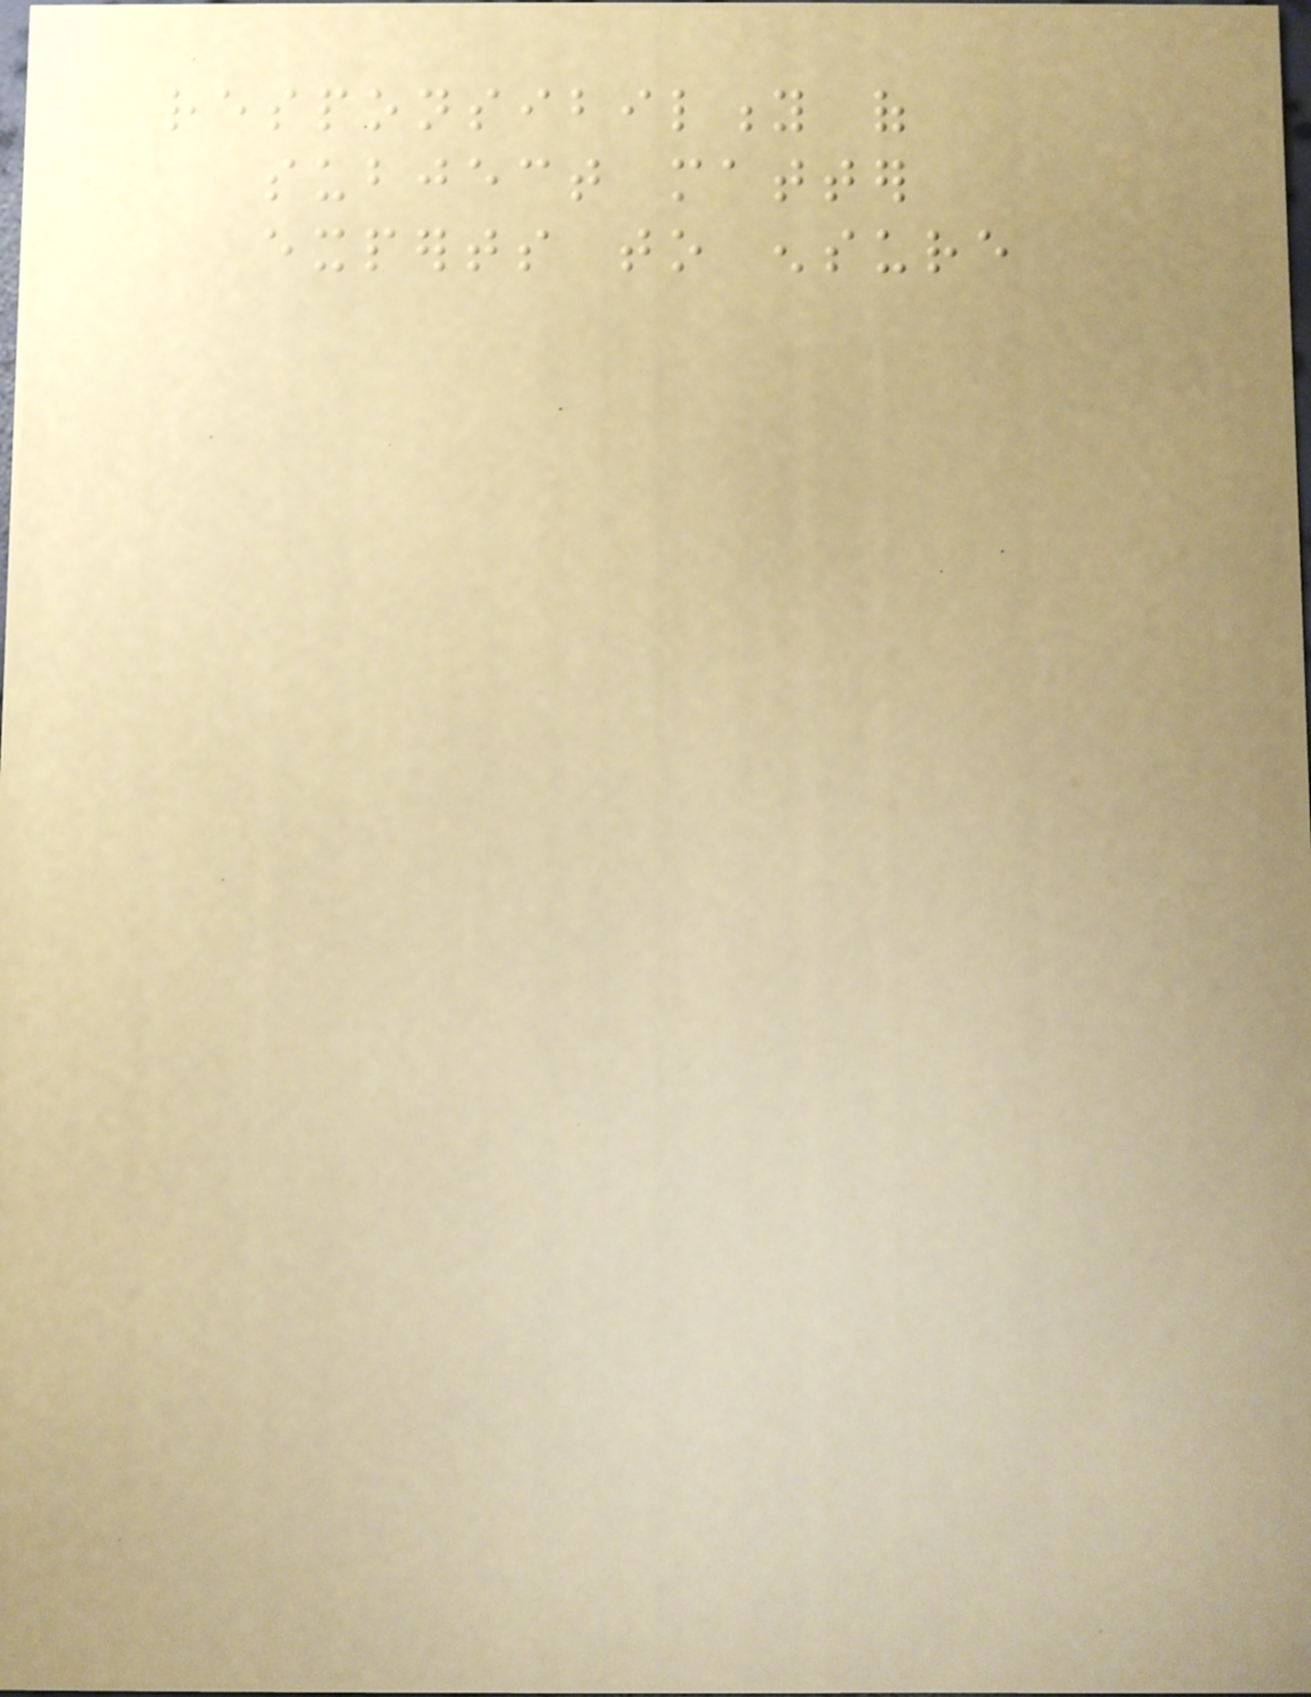responsibility of
subject matter
experts to ensure
